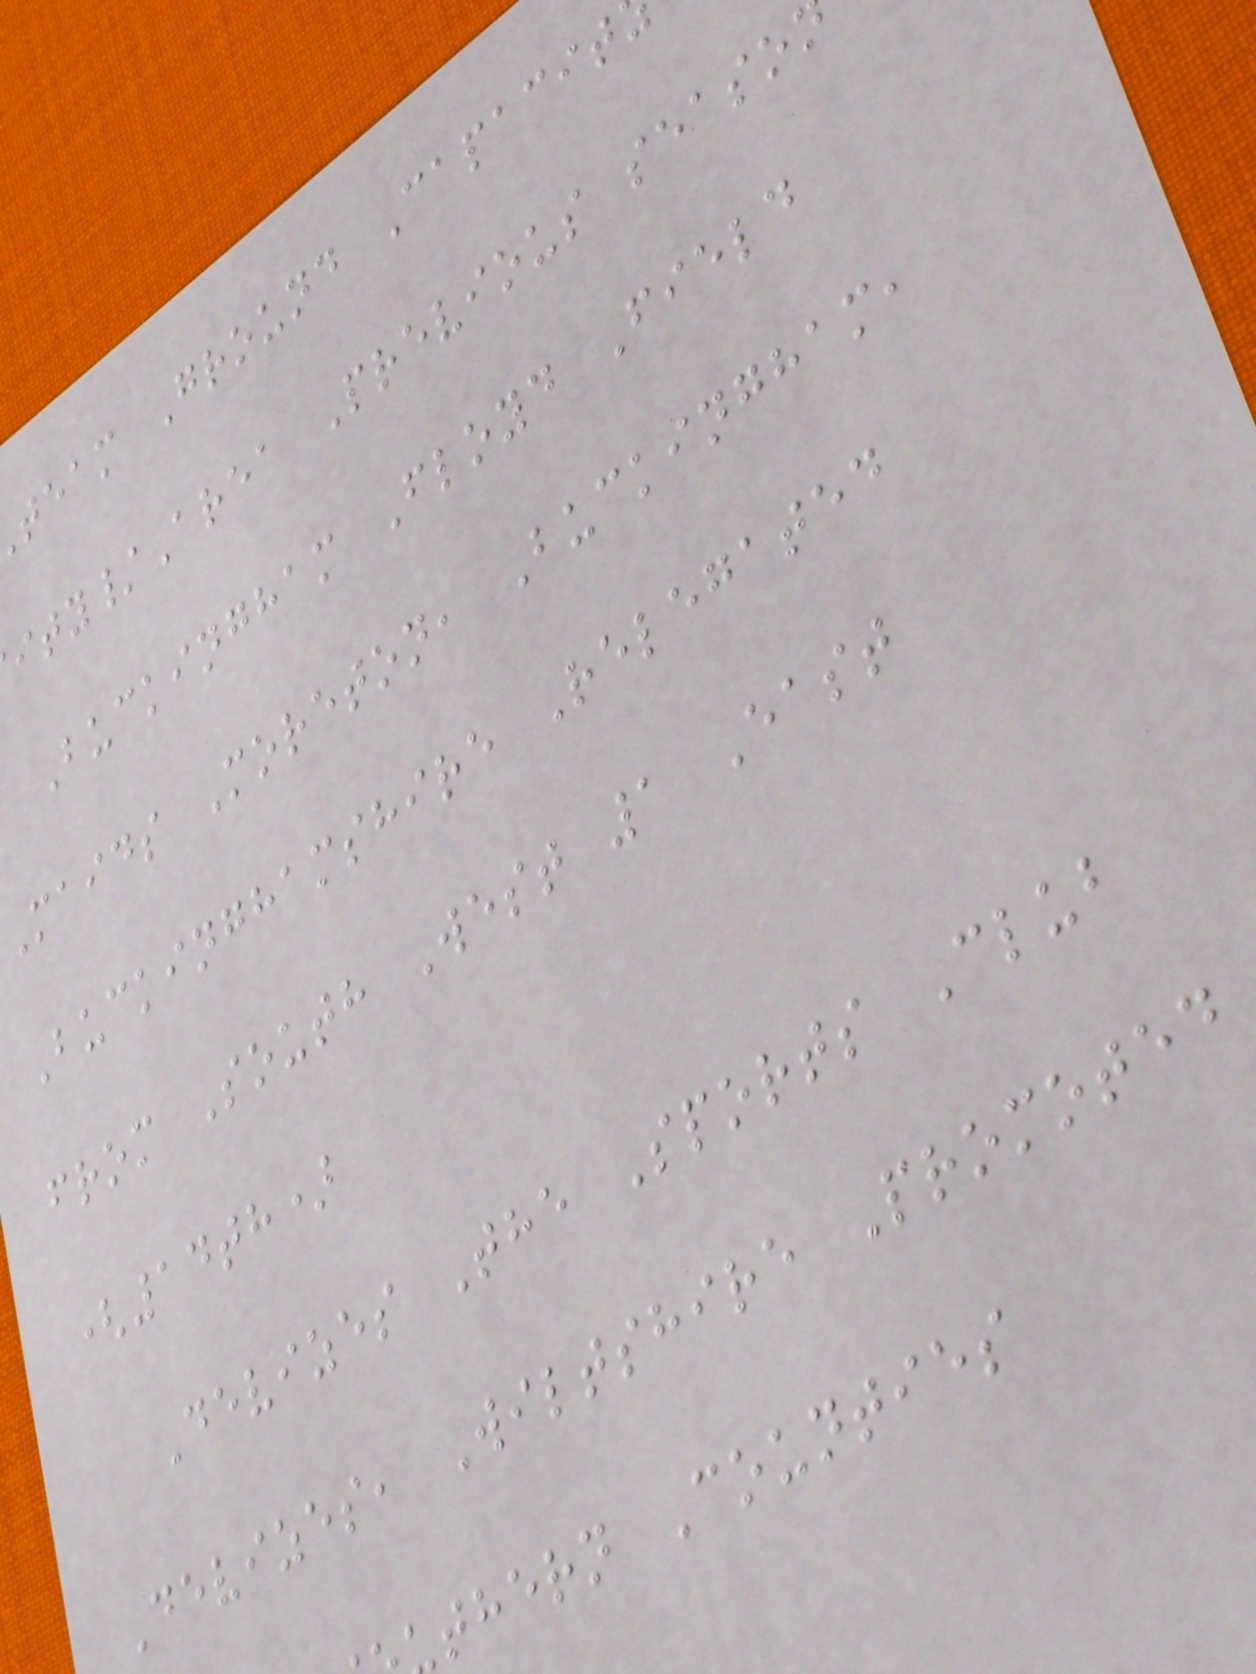team Ground Capacit
ity/Area Previous seaso
Buckingham Floyd Field
Maids Moreton, Buckingham,
Buckinghamshire Relegated
from South West 1 East
(14th)
Devizes The Sports Club
Devizes, Wiltshire Promoted
thern Counties
